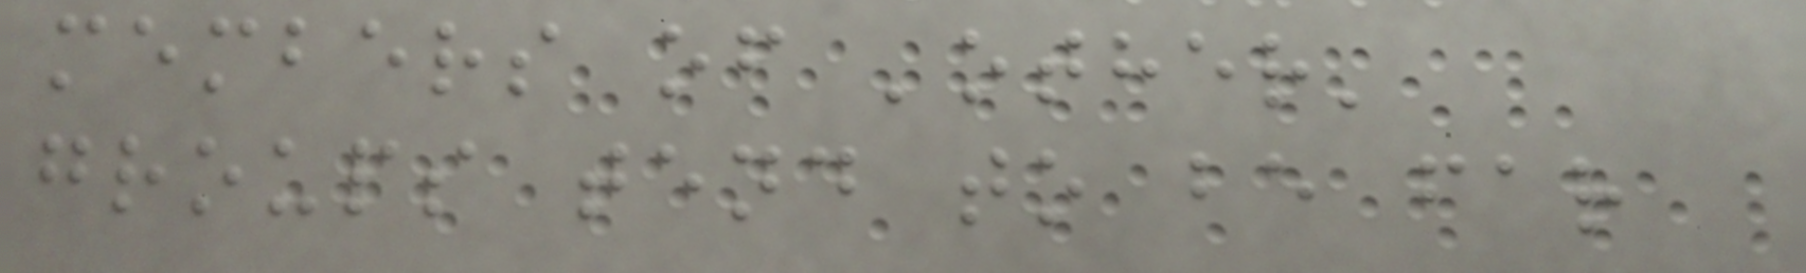members of 'other'
groups tend to be far
